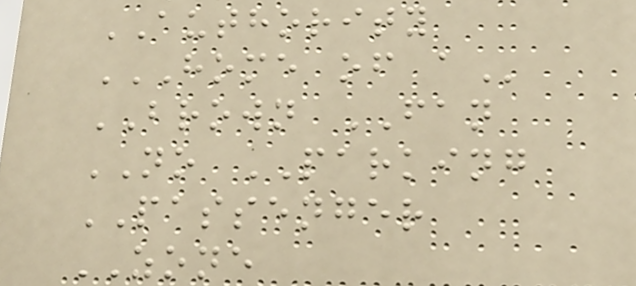AUTHORITY
HOME OF A
BROWN FAN
NO PARKING
PASSENGER
ZONE
